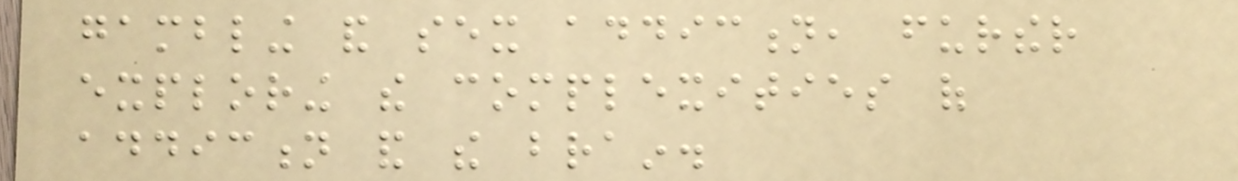gambling and sex addiction, further
exploring the complexities of
addiction and the brain.
